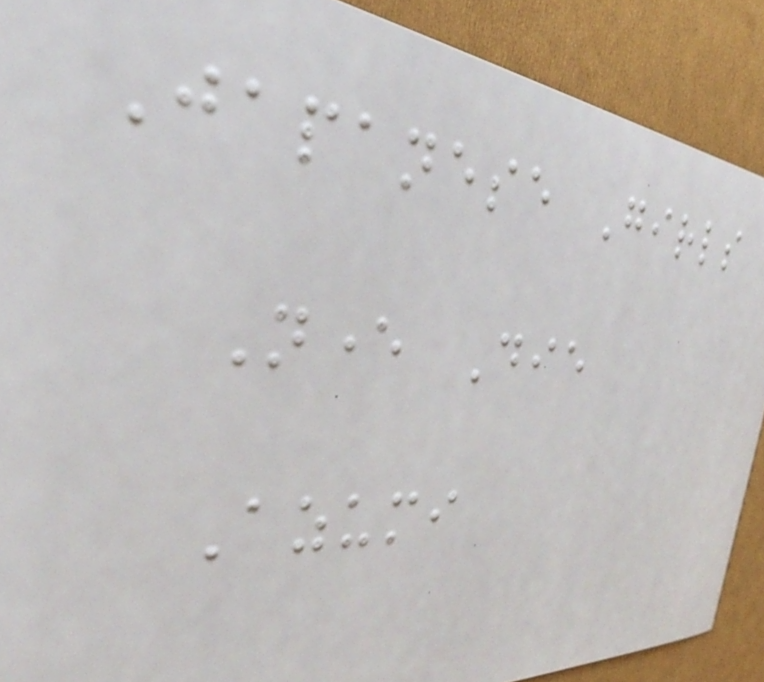Japanese Girls
Never Die
Azumi
